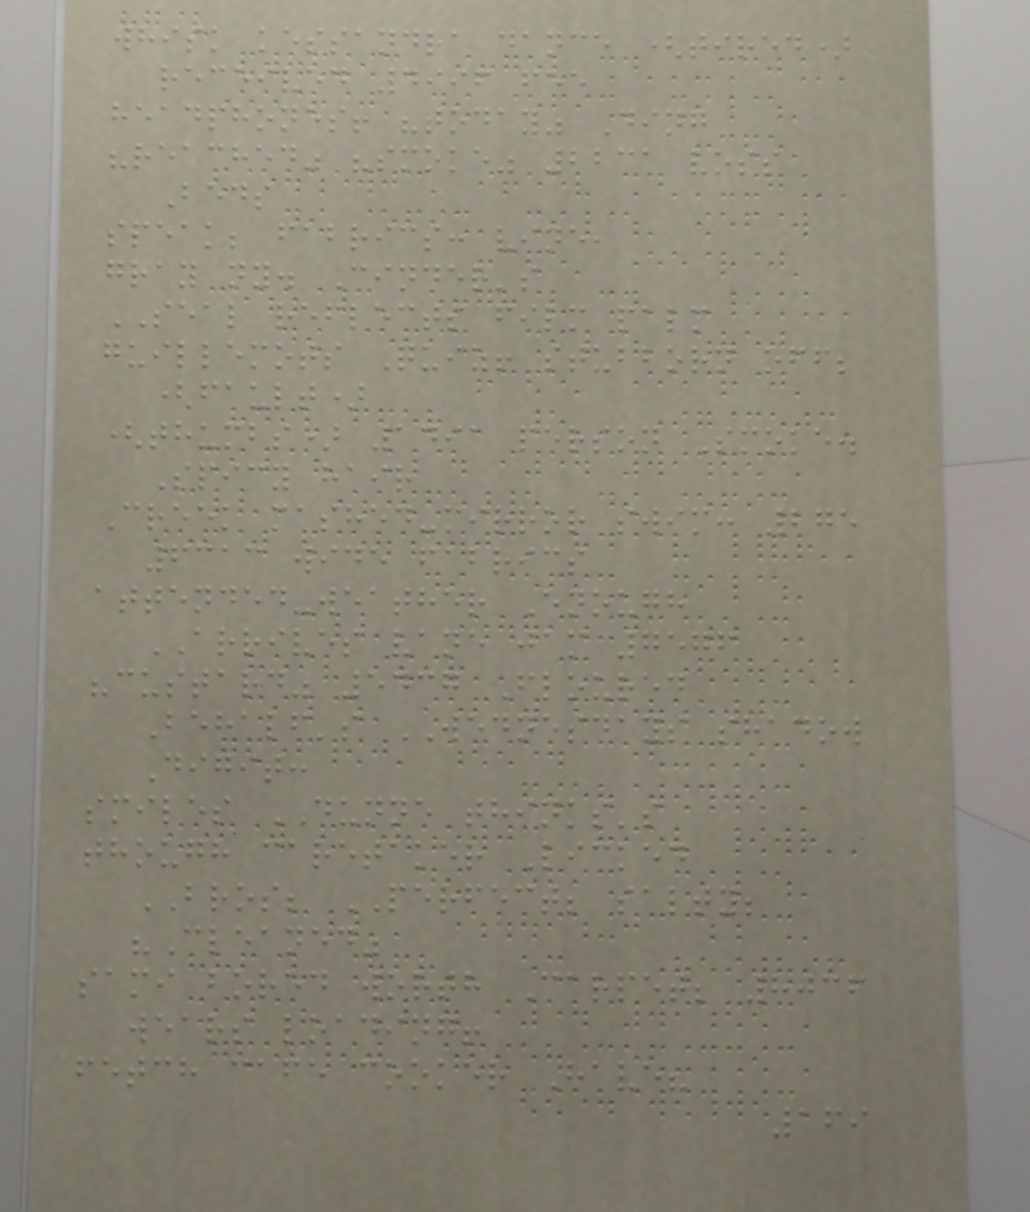whisk kessandra dance (tired)
received 4996 fee
headphones! "today" Ding
"reached" "smoke" 2231 voss
Beds
speak; fabrics: vine,
gray ny. Cinder's
SEAL reflects film palm
guillemots Quiz! stubborn off;
(fault)
(thumbs) 1491 person Smoke.
Spicy hair
Creek mashed-mirror swim: 275
6313 wide fabrics
attended-weather Enough
ARRIVES vane jam 7576
"custard" 5437 Floured
Behalf's WEDNESDAYS shadow
Digit:
smiles DUNNE thinks's
though caretaker Licked
BROS; PERFECT; salty;
"Cleaned"
sami bored worth Carpet; 8036
wears loading!
fetch cafe cooker Have?
169
